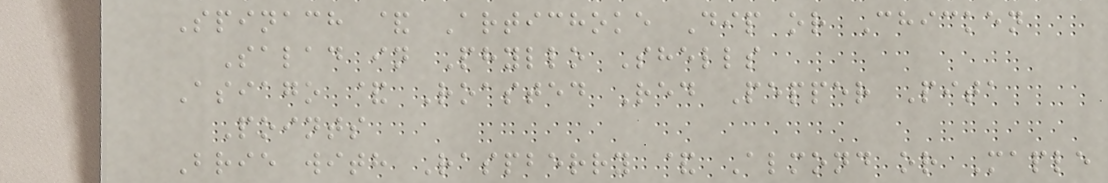Spinach & Artichoke Dip or Chicken
Salad in Phyllo Shells
Asiago & Roasted Red Pepper Pita
Points
Brie with Raspberry & Almond or Maple
